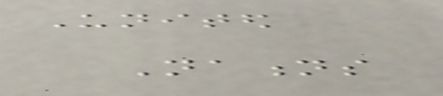United
Nations
